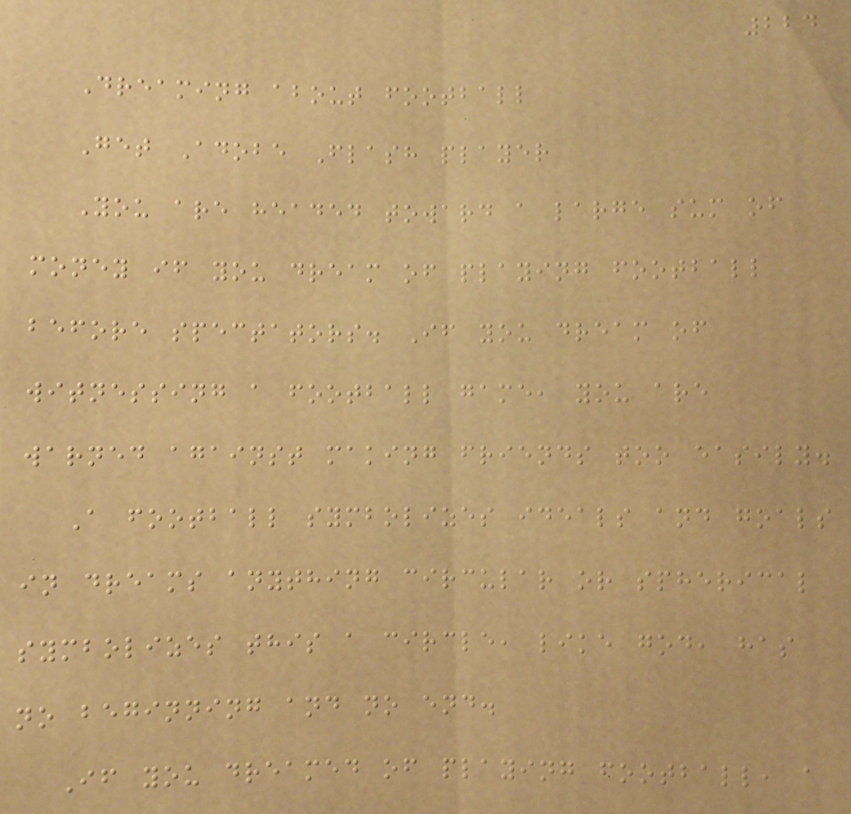224
Dreaming about football
Get Adobe Flash player
You are headed toward a large sum of
money if you dream of playing football
before spectators. If you dream of
witnessing a football game, you are
warned against making friends too easily.
A football symbolizes ideals and goals
in dreams anything circular or spherical
symbolizes this a circle, like god, has
no beginning and no end.
If you dreamed of playing football, a
